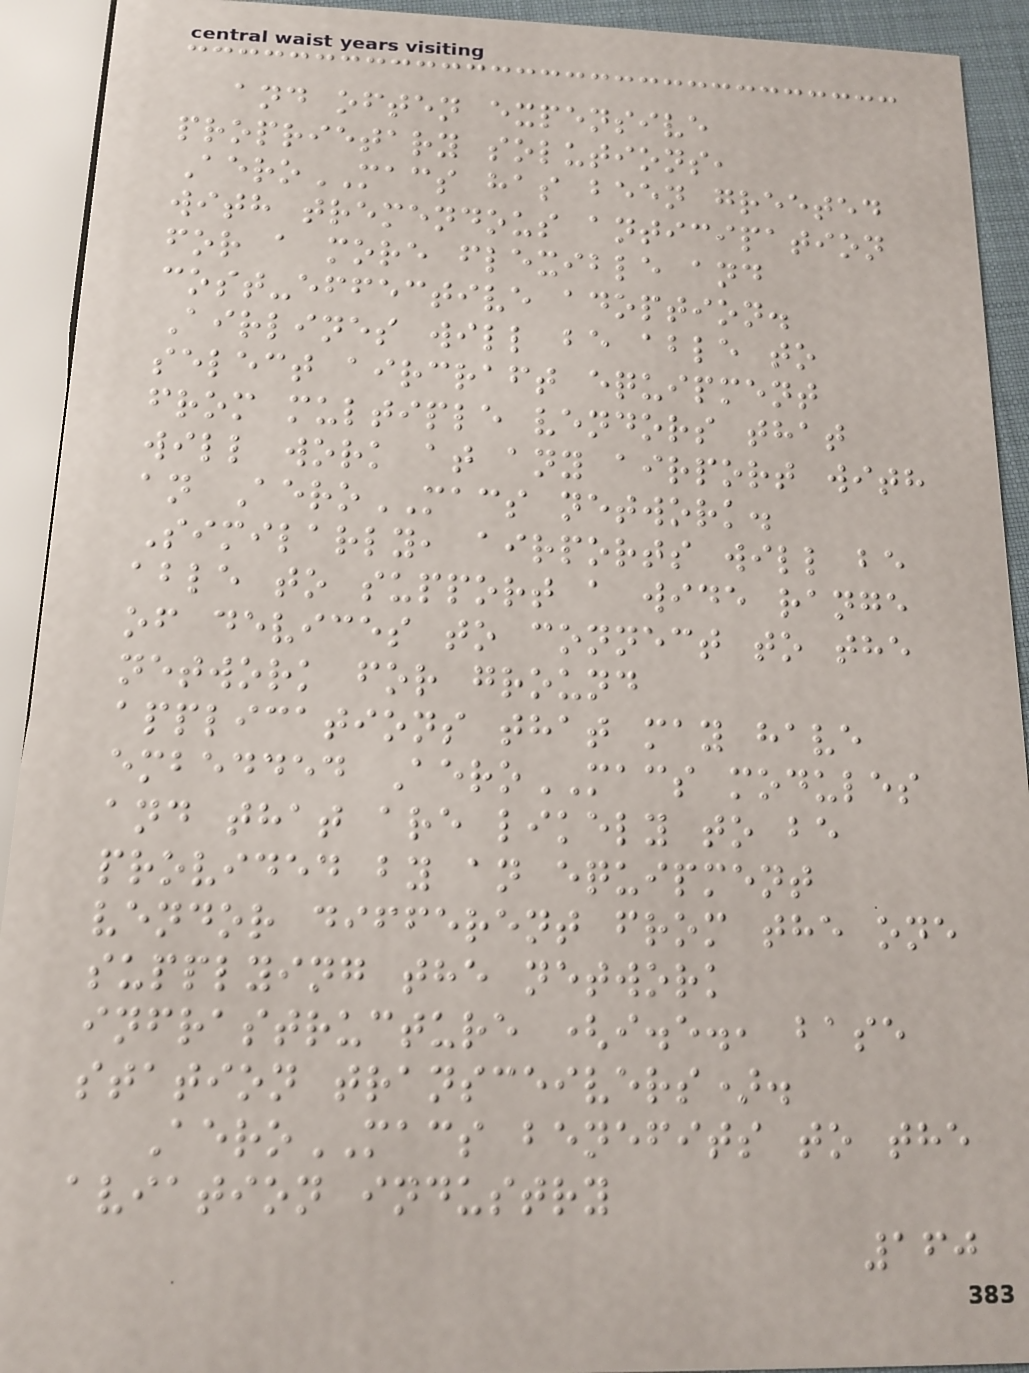and often expensive
proprietary solutions,
AeroMACS has been greeted
with tremendous anticipation
for a more flexible and
cost-effective adoption.
Airlines will be able to
select aircraft equipment
from multiple vendors that
will work at any airport with
an AeroMACS network.
Similarly, airports will be
able to support a wide range
of devices to connect to the
network for ground
applications that may have
embedded AeroMACS modules
and that are likely to be
provided by an equipment
vendor different from the one
supplying the network
infrastructure (i.e., base
station transceivers).
AeroMACS benefits to the
aviation industry
160
